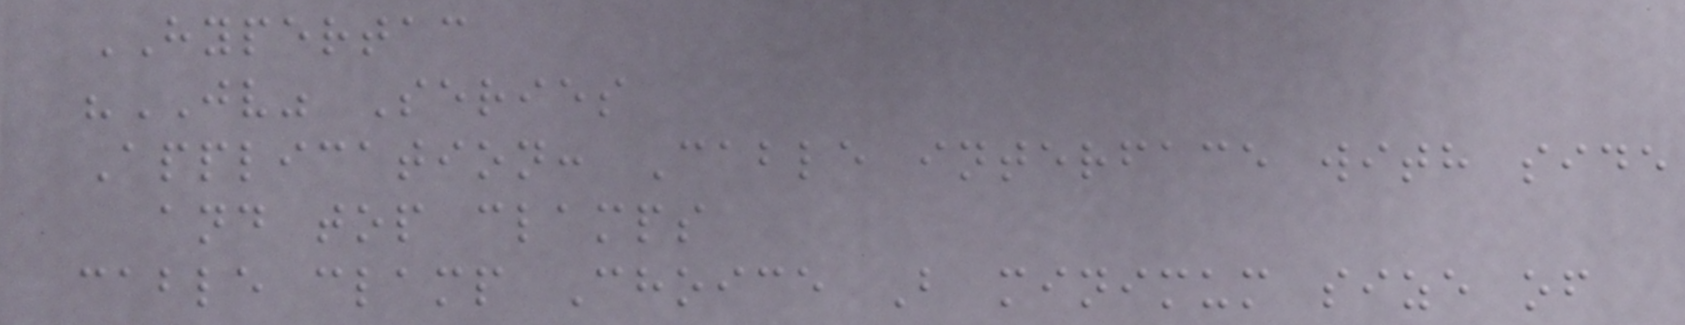HYPERTAC
"JV" Series
Application: Cable interface with side
and top clamps
cable clamp Choice B minimum size of
